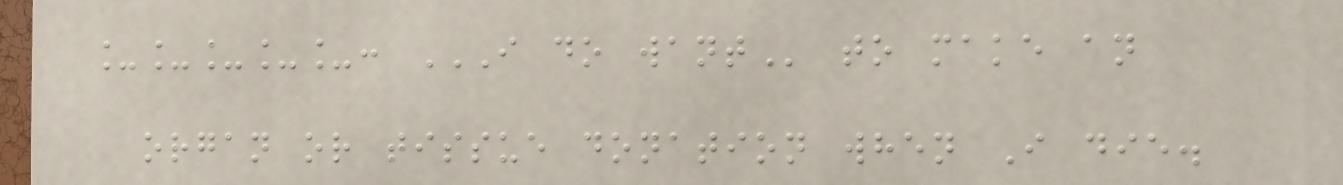_____: I DO WANT to make an
organ or tissue donation when I die.
